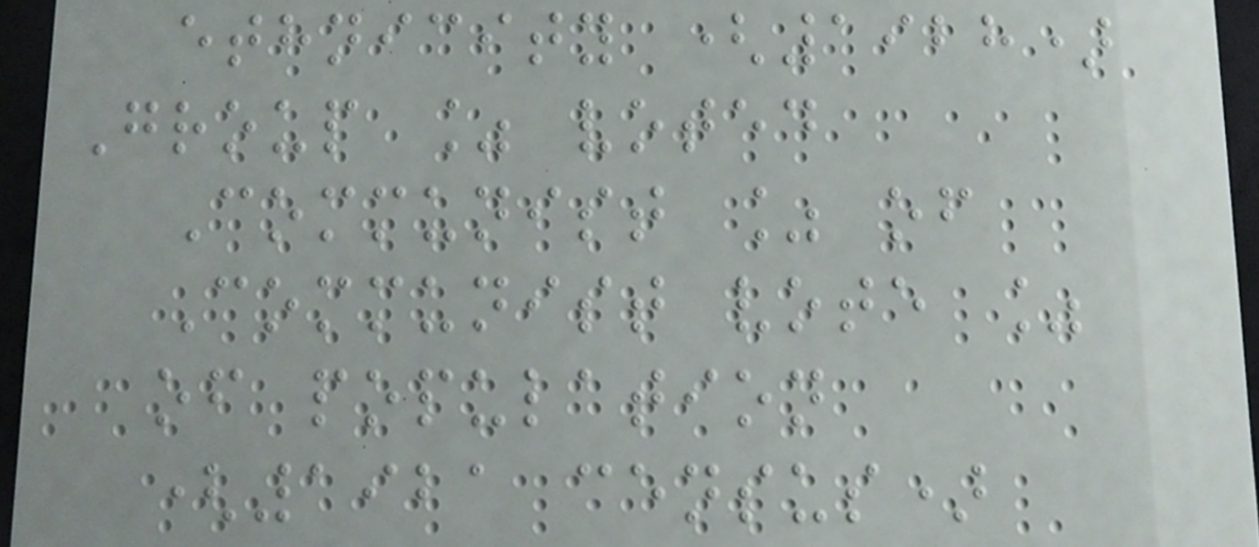ethnicity (1928)
Group % voted
Communist % of
Communist vote %
of population
(1921 census)
